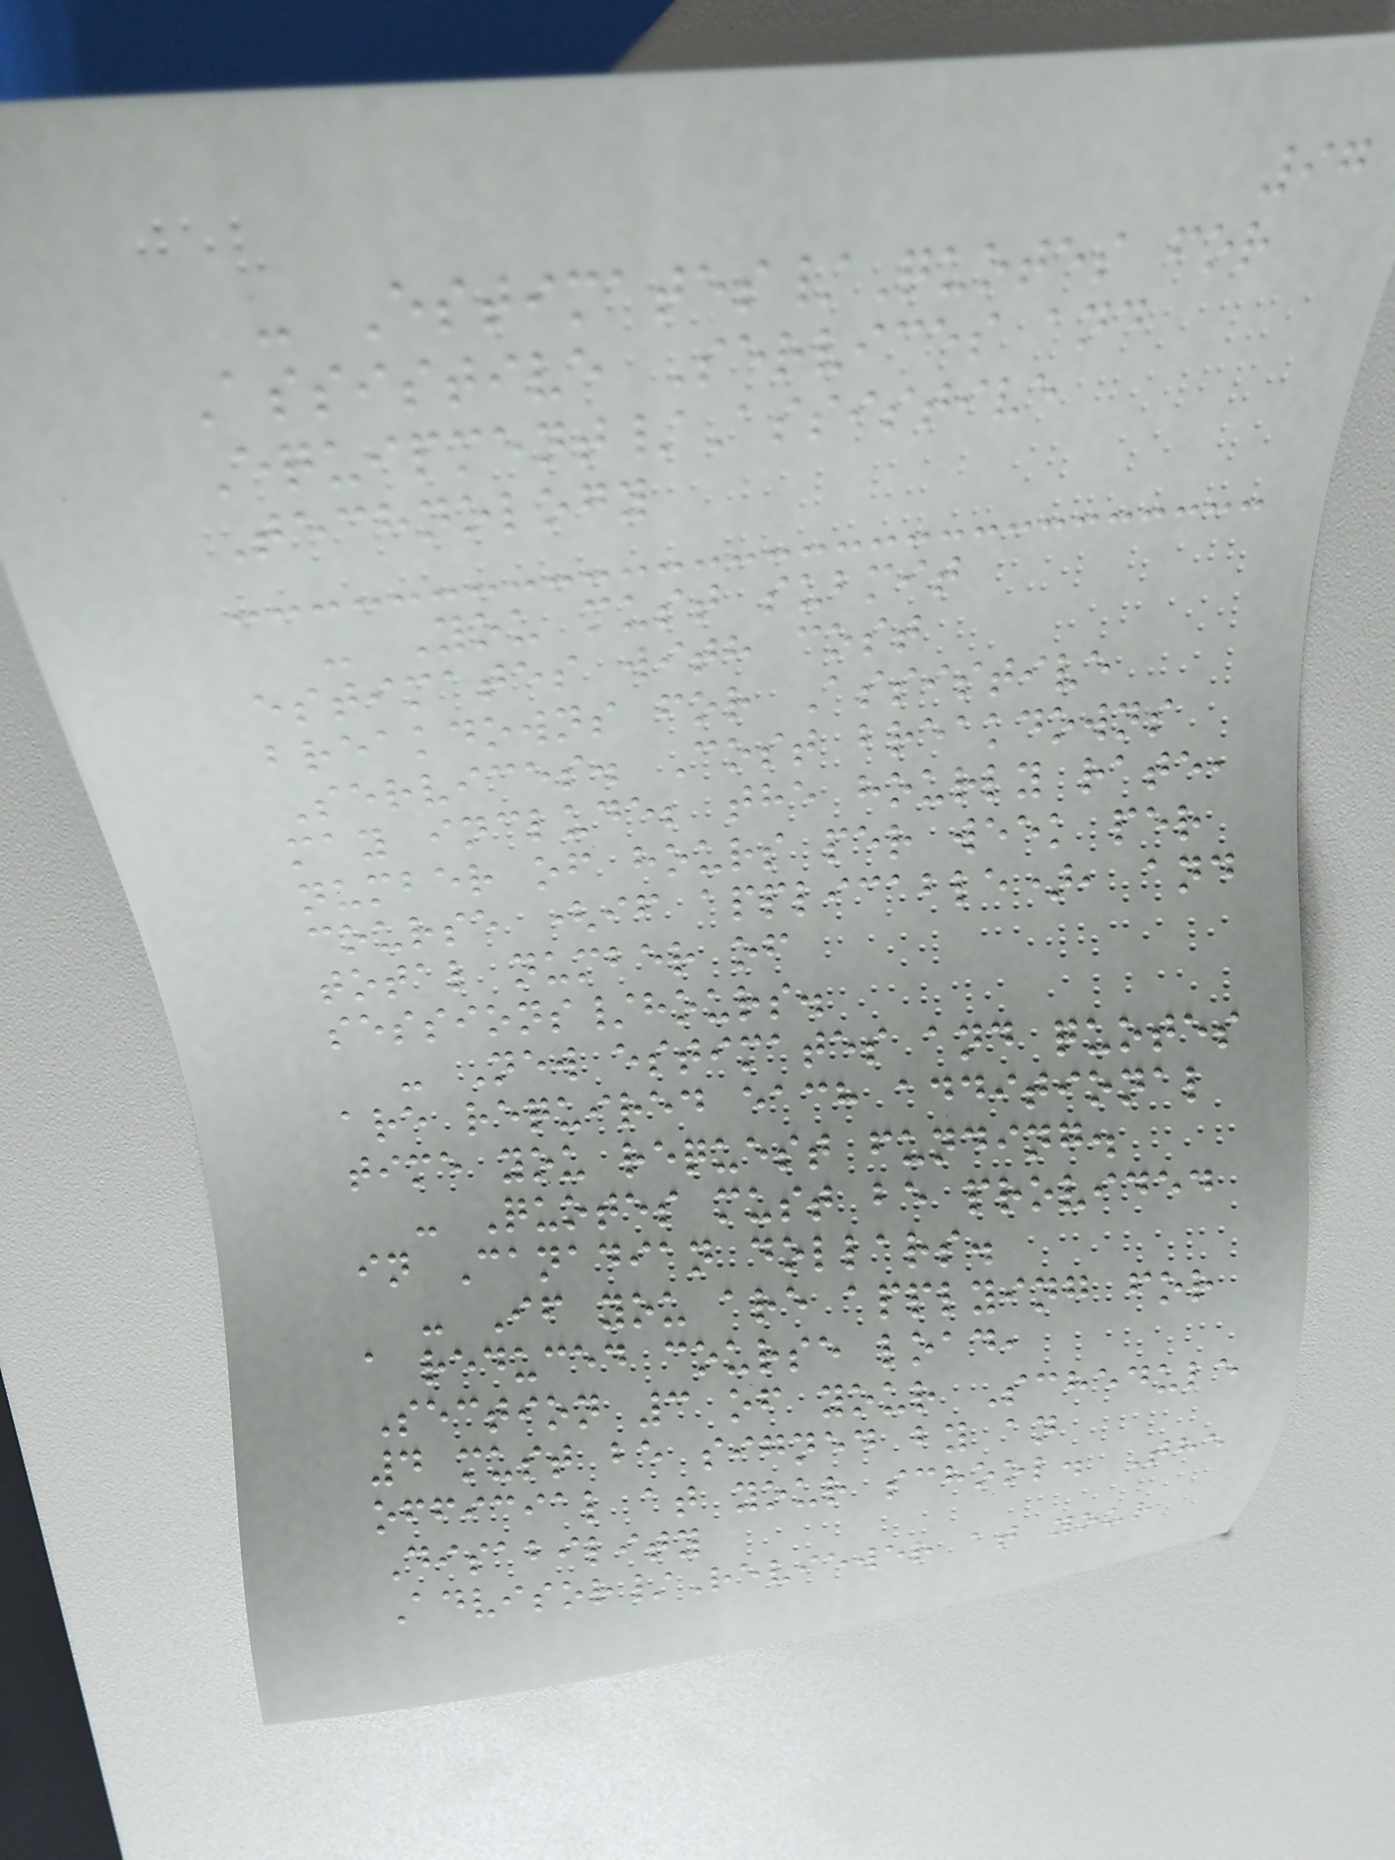97
- Estimates/Quotes for
Assistive Services and
Equipment/Assistive
Technology
- You must submit
estimates with cost
breakdowns for Assistive
Services. Cost breakdowns
may include; the hourly rate,
number of hours per week per
course (if applicable), and
total number of
sessions/hours.
- New estimates and quotes
are required each additional
time you request funding.
- Quotes must be provided
in Canadian dollars.
- If you are applying for
a reduced course load,
Section 3 of your Schedule
4 must be signed by an
official at your school. The
Disability
Advisor/Reviewer at your
